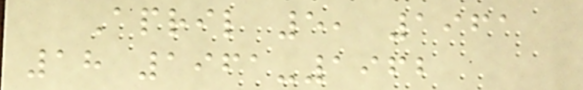April 5, 1961
18 1961-1962
